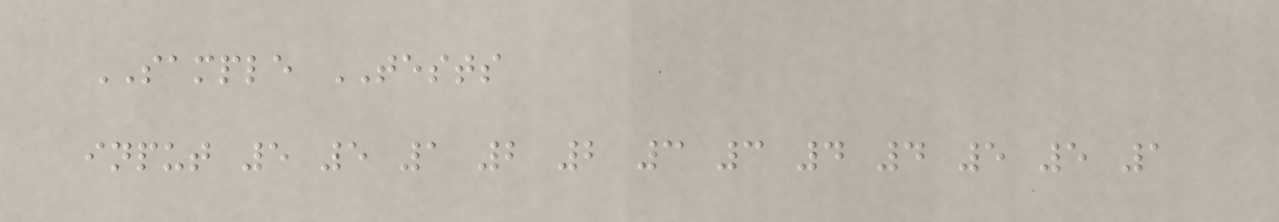SAMPLE TESTS
input 5 5 1 2 2 3 3 4 4 5 5 1
